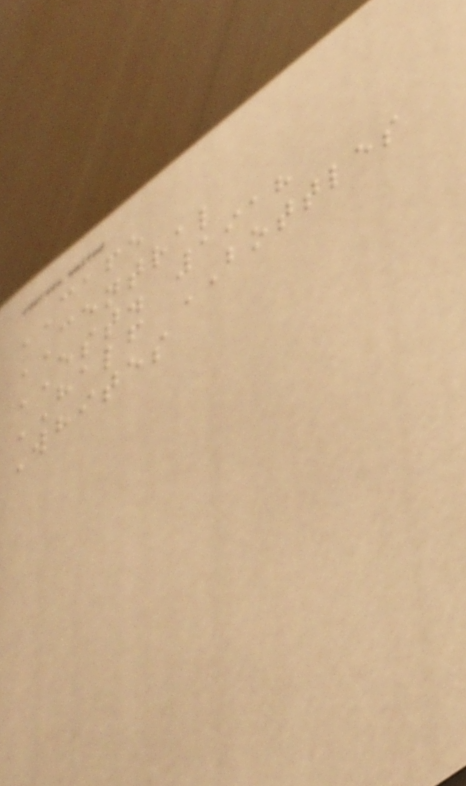CAFE
CENTRAL
EST. 1918
HALF BOTTLES
Whites
